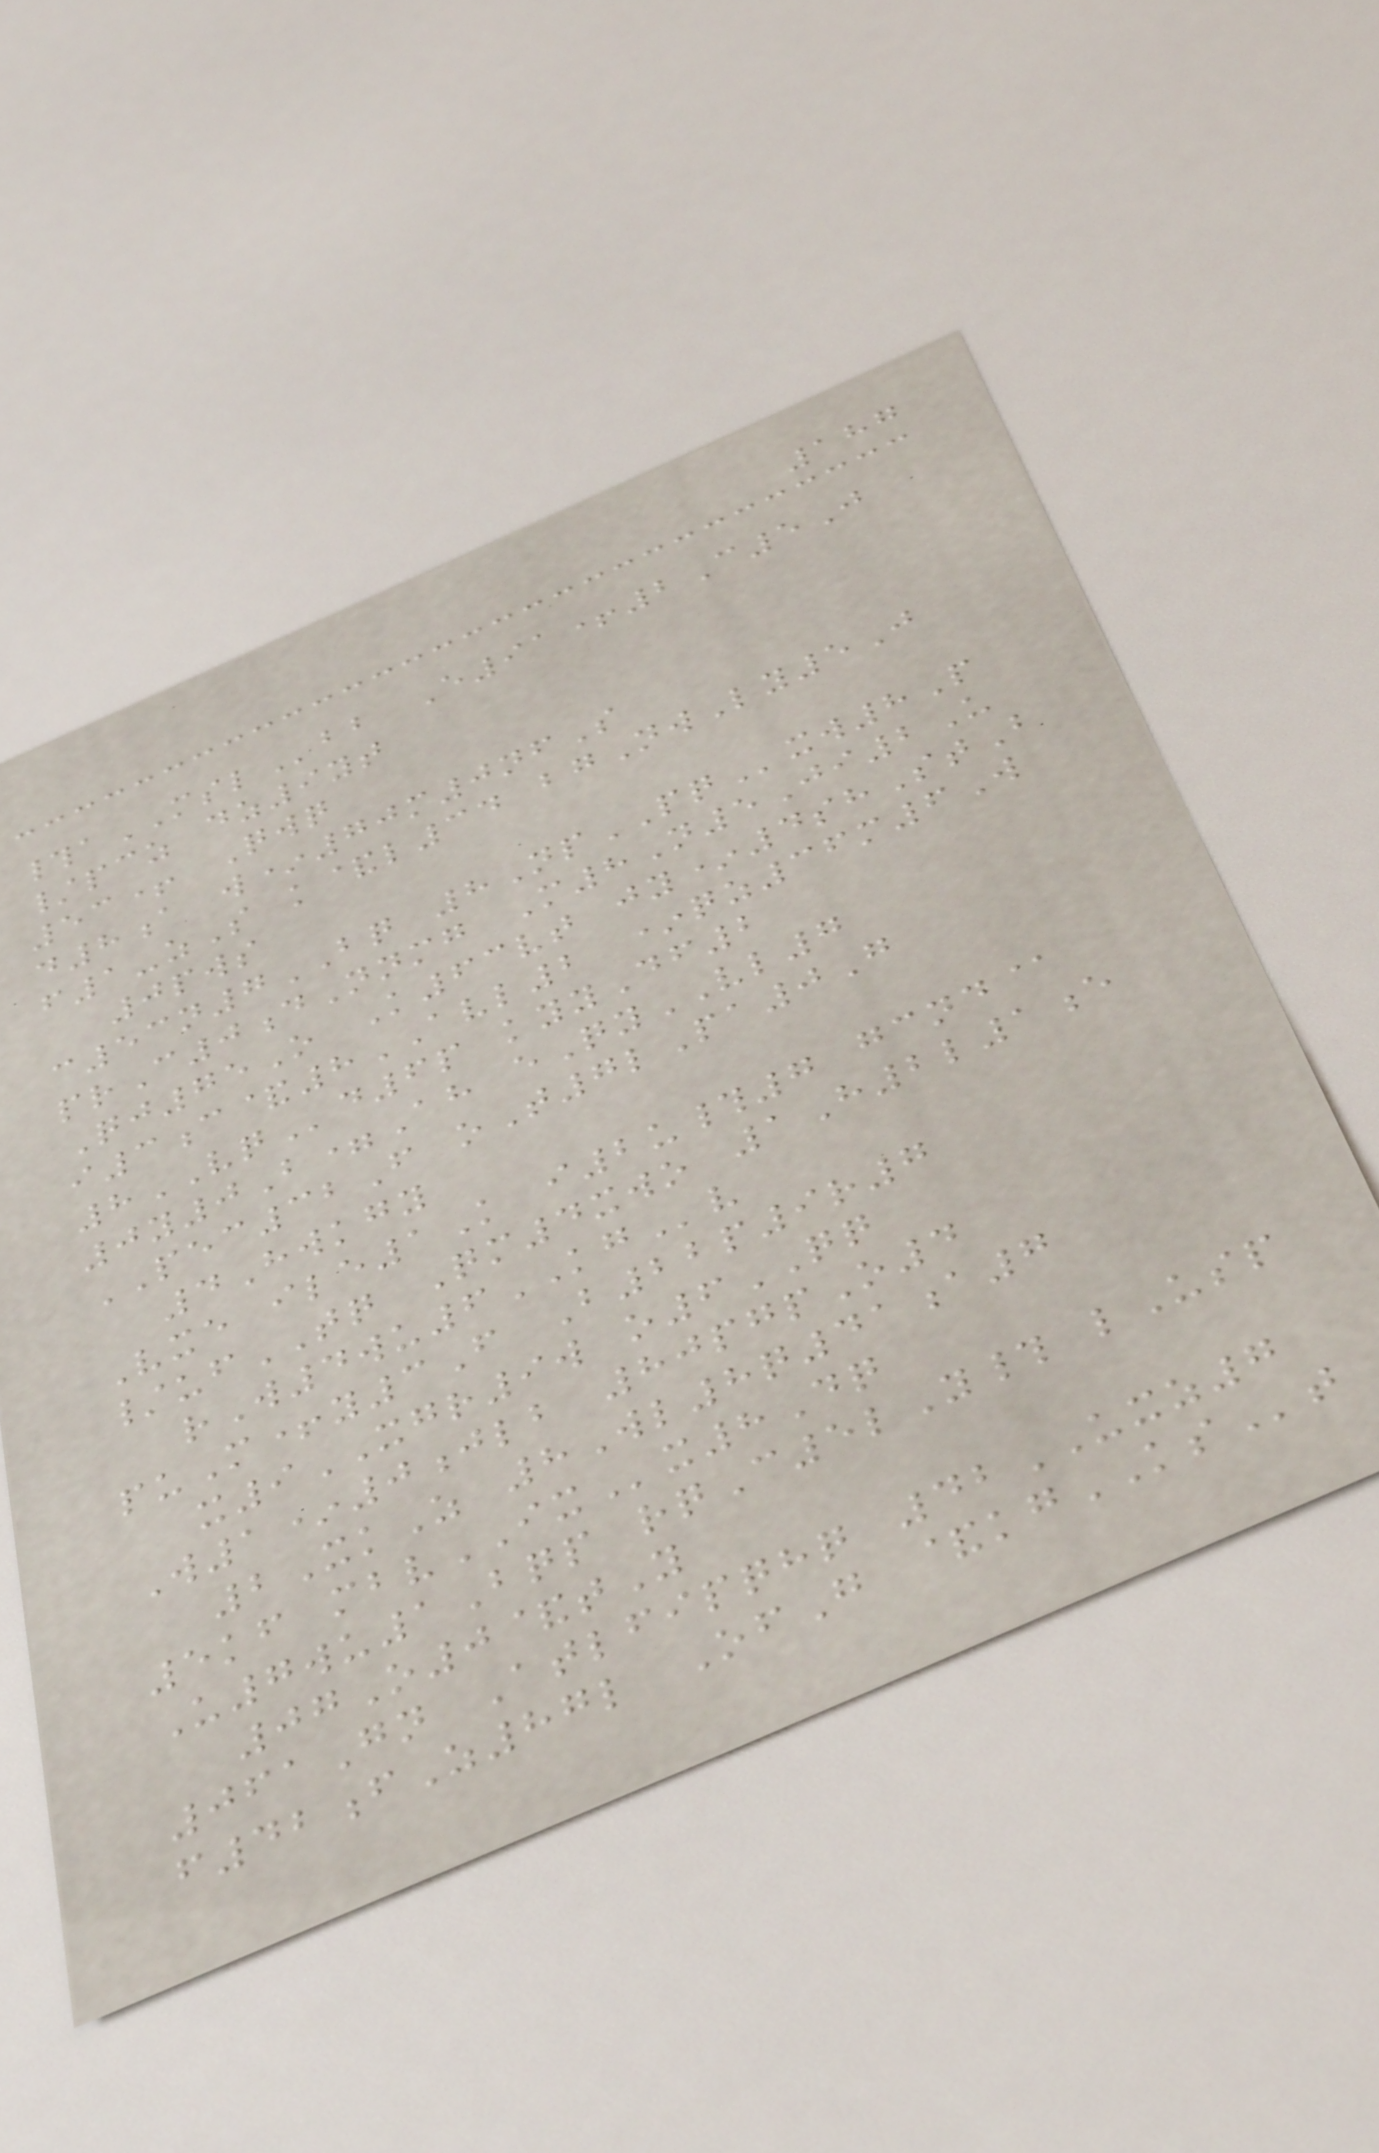187
#aMSLbb E91+2C5J
/pcz dz9yt
53+ Qwq
d8a w*70m0nfS
f1-zS k&l34 bgNwLy5J
0pws
c53n7BQ 8NpPQxw8P
prC0dNnmg M8N5Ji2U
Qj75O K63vt jy*4shStB
i3c&8AVL2 *qz36m6W
8VQd6p kyyDf2
0y0B=Ah eQyVL7
PEC32F oT7lPa0G
4Hwkgy
Vxe ile1K i2u#7 gcnd@
/ufTQ Qm4xwo 1H2l1e
rW4wu6KGv
puM+y3F B22p9r7
x9XGR9w o6QQ
W1*0jlb 80pgpO4
2XkZ 8Wl8q41a7
5kf mbvIXx8Dq
U7wu1Bqp rqC5lY# lUsp
07O0&tY
061Gn Atlfipqhq 42UXZ7
f42fZ87l OfG &kgKSt
